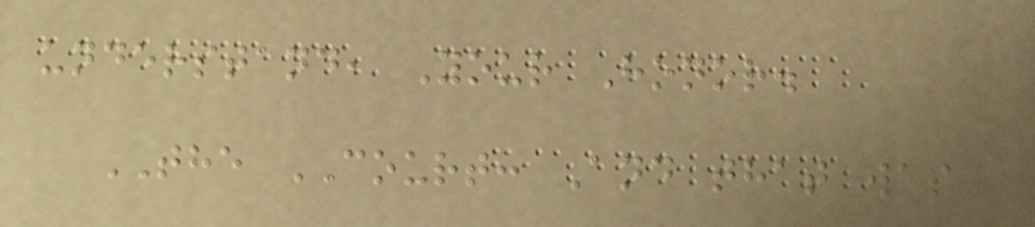understand, Your Honor.
THE COURT: And that was
